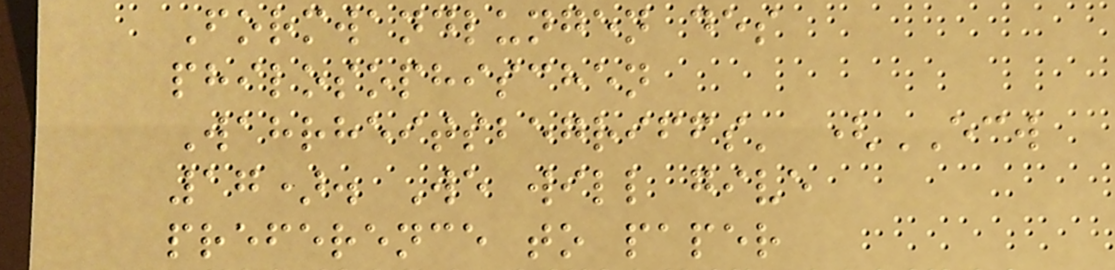Formwandlungen des
philosophischen
Wahrheitsbegriffs' (ECW
17). We will give
preference to paper
